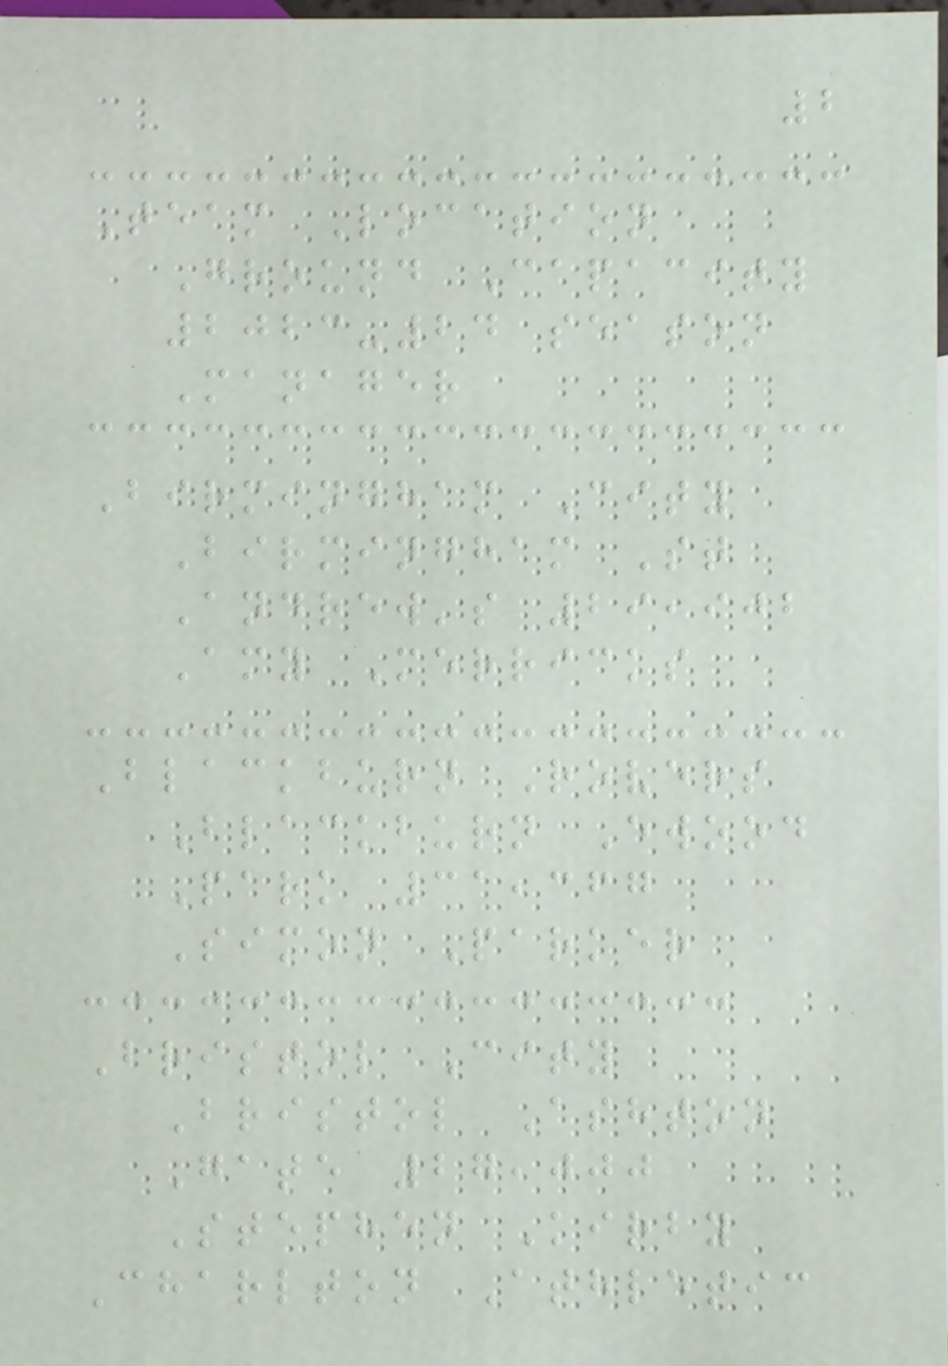2
Team Location
Ground Capacity
2023-24 season
Manager
Birmingham City
Birmingham St
Andrew's 29,902
Amy Merricks
Blackburn Rovers
Blackburn Ewood
Park 31,367
Simon Parker
Bristol City
Bristol Ashton
Gate 27,000
Stephen Kirby
Charlton Athletic
